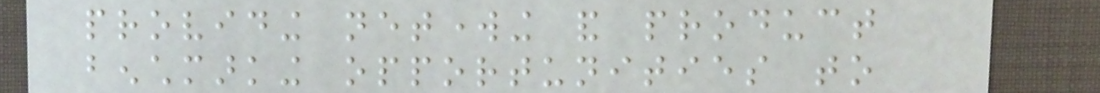providing networking and product
benchmarking opportunities to
